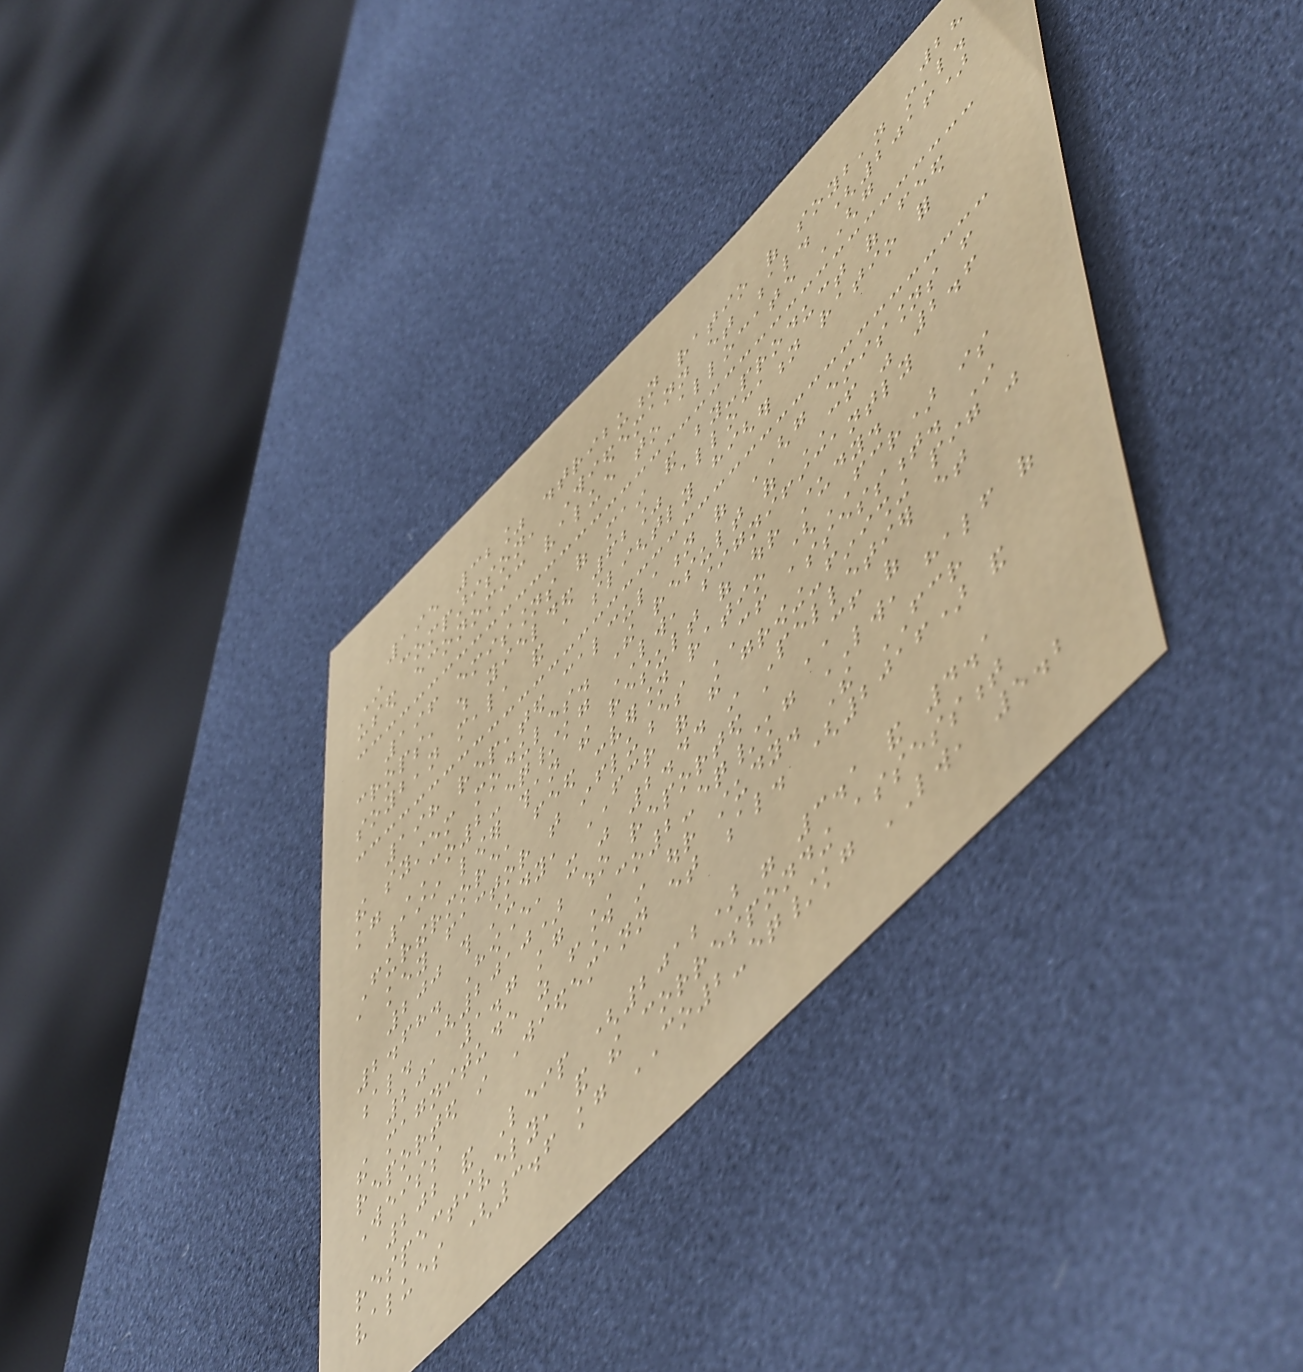28
195 32% distribution ratio of soybean meal.
In comparison, Wiedemann et al. (2016)
used economic value to allocate GHG
196 emissions of main and by-product of feed
crops, which yielded 62% allocation ratio for
soybean meal, and a slightly higher
198 repeated calculation of GHG emissions from
the system modules. The result of CF was 2.6
kg CO2-eq/kg LW, significantly
199 lower than the result of our study.
Furthermore, feed conversion ratio (FCR) is
a key factor that influences CF assessment. In
200 this study, FCR of the growing-finishing pig was
2.68. However, it was 2.44 in Pelletier et
al. (2010) who reported a CF of
201 1.7 kg CO2-eq/kg LW, half of
the magnitude as found in our study. The FCR
reported in Wiedemann et al. (2016) and
Weiss
202 and Leip (2012) were 3.1 and 4.1
respectively, and the corresponding assessment
values (3.6 kg CO2-eq/kg LW, 5.2
